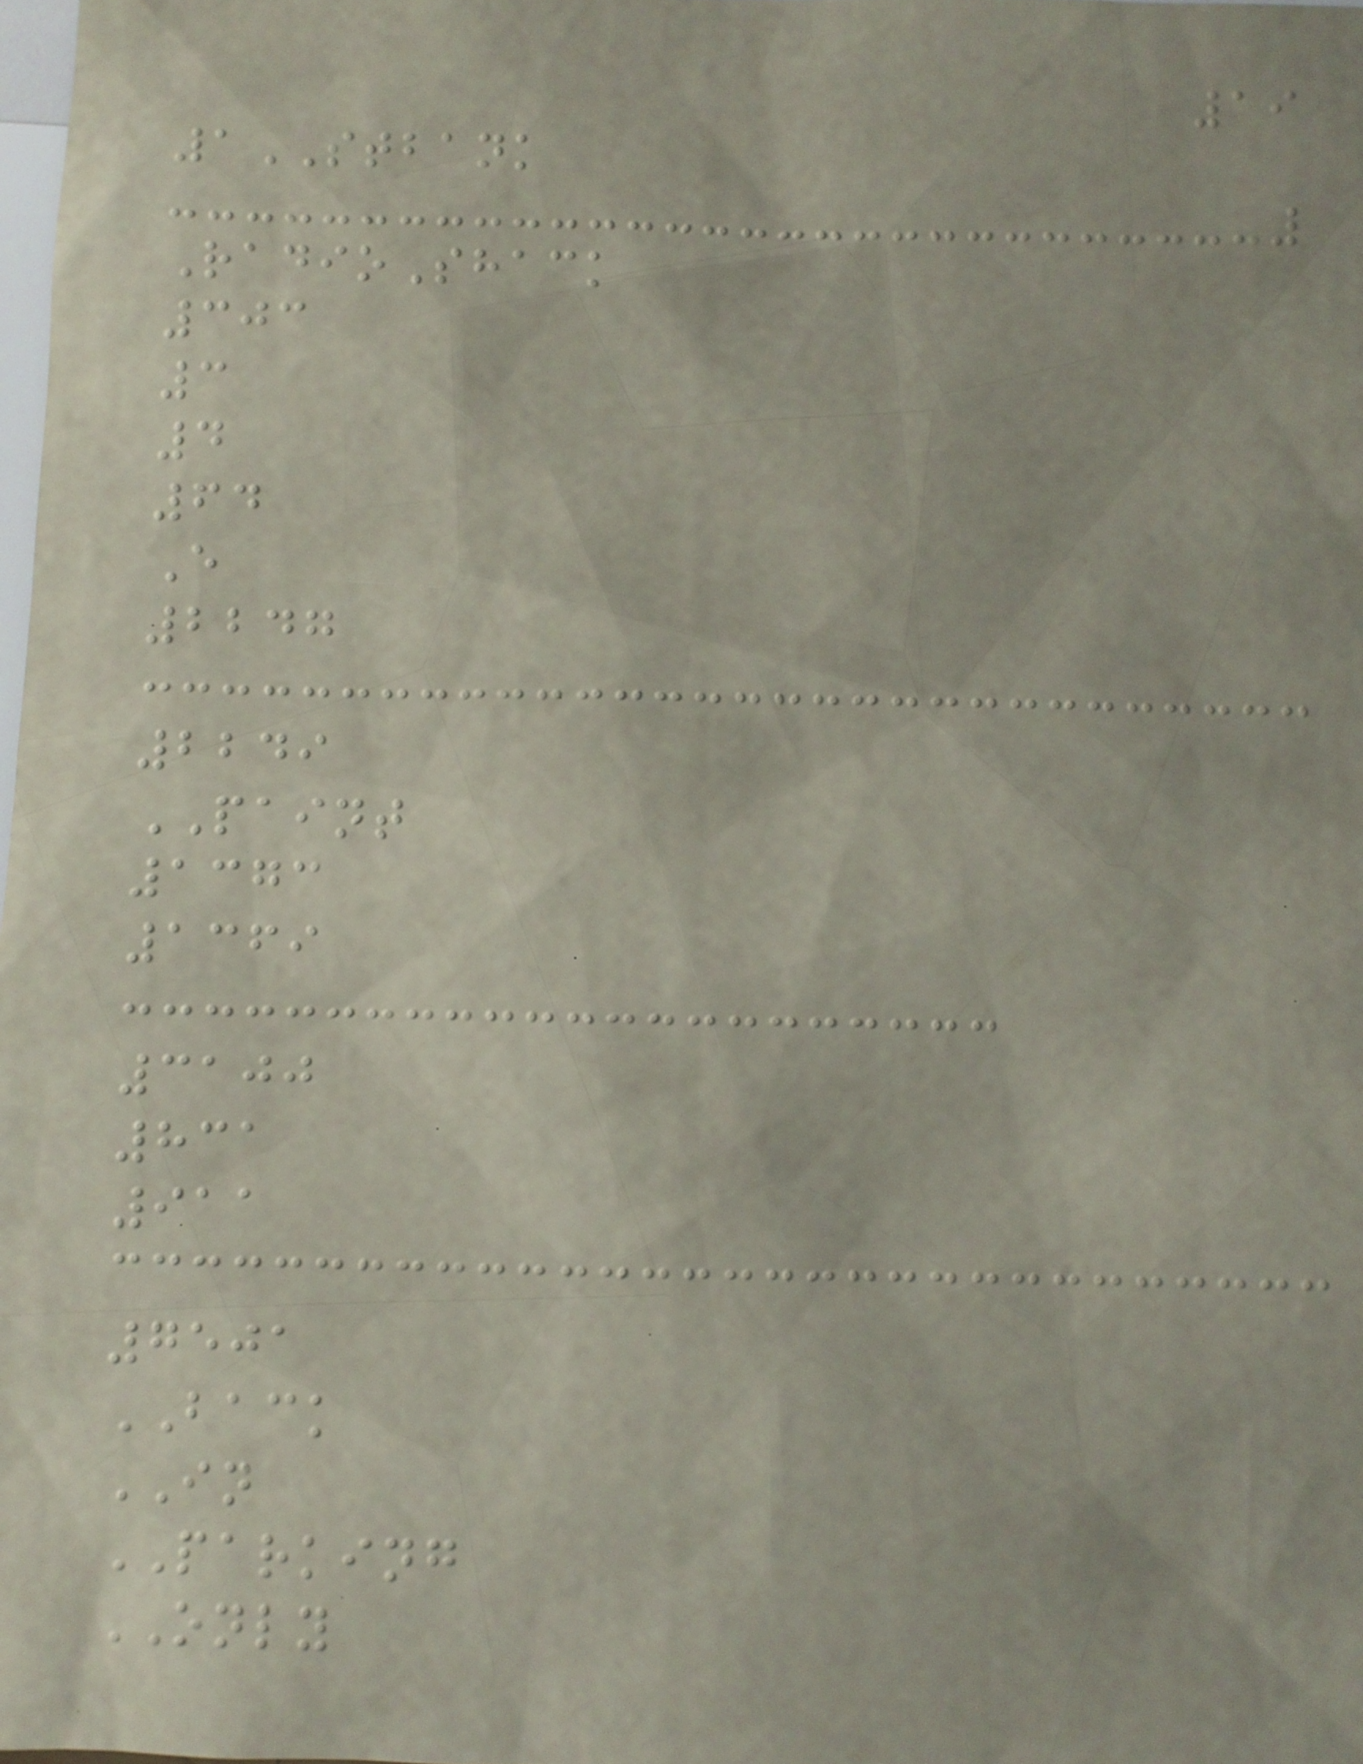19
1STBANK
RadioShack
303
3
4
64
E
2247
2249
PAINT
1373
1369
3100
831
911
7501
BACK
IN
PARKING
ONLY
